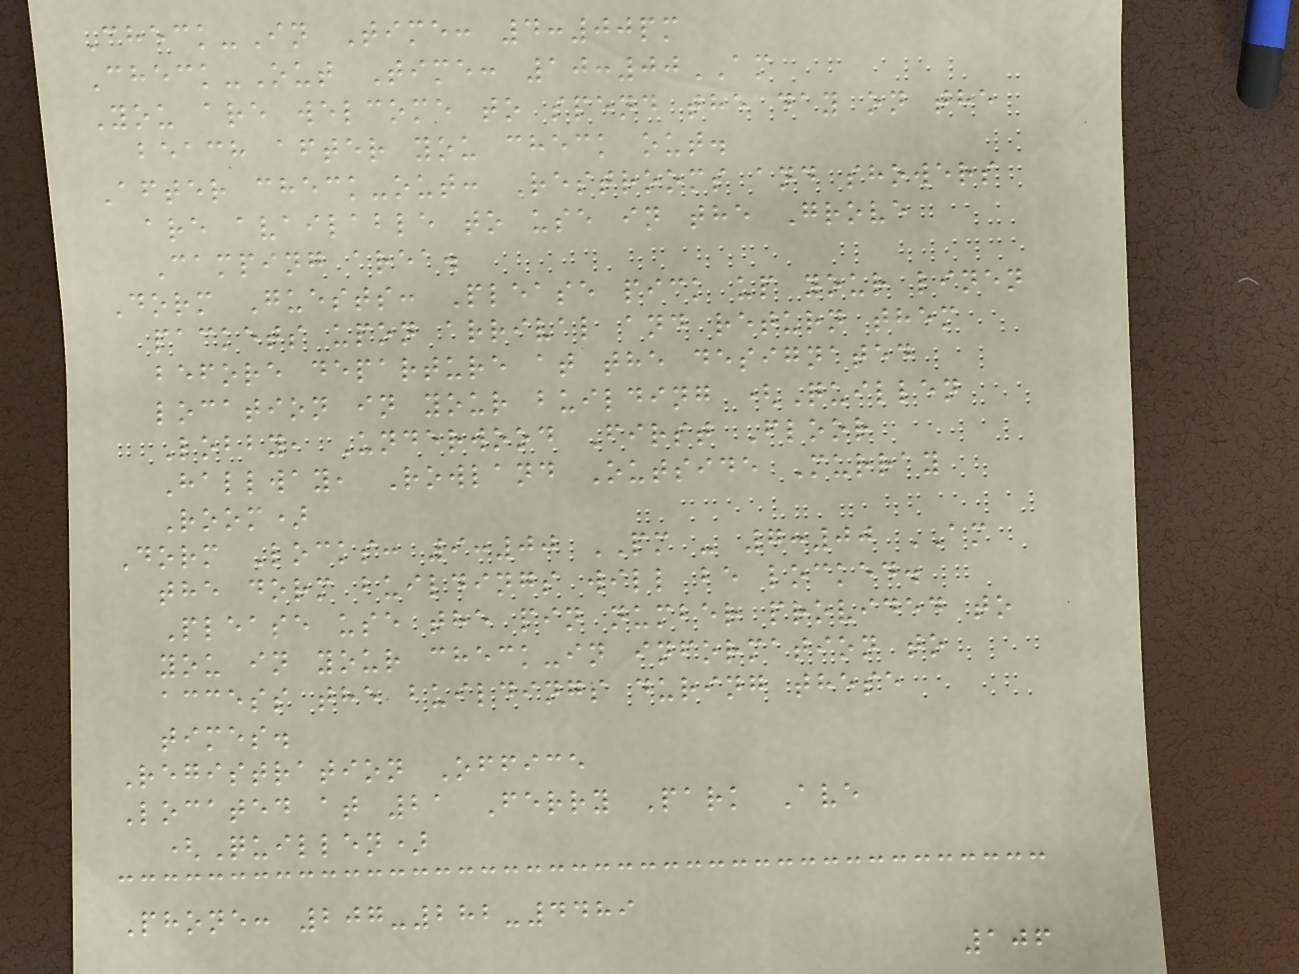Check-In Time: 4:00pm
Check-Out Time: 10:00AM
You are welcome to spend the day on the
beach after you check out.
After check-out: Restrooms and showers
are available to use in the Grove
Camping area.
Dorm Guests: Please pick up your linen
packets upon arrival and return them
before departure at the designated
location in your building (Quillen
Lobby, Underwood First Floor
Hallway, Rowland Outside Murray
Room)
Dorm Locks: 9:00 PM - 7:00 AM
the dorm buildings will be locked.
Please use the pin number provided to
you in your check-in information to
access the buildings during these
times.
Registration Office
Located at 21 Ferry Park Ave
(Quillen)
Phone: 207-282-4489
106
